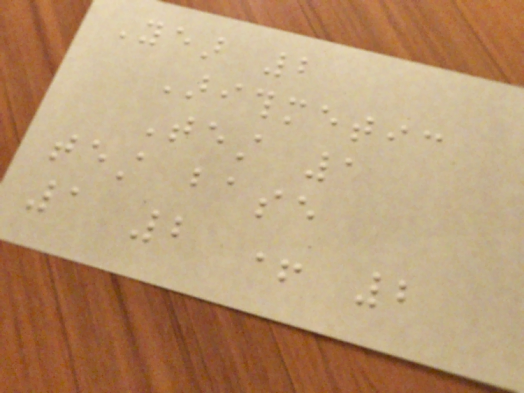Year 2
Arithmetic
Test 1
test base
1 2 + 2
